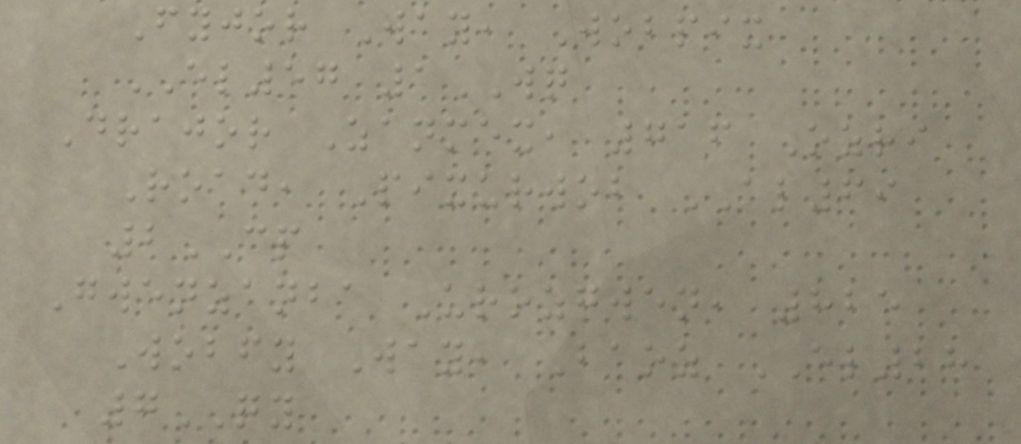Fyjor Way, Wobpix
EL57 1WQ
Drajor Zanmex, 716 Ozri
Road, Pixurwob AL69
2CP
Gwenzanba Urozgwen, 825
Wobfy Way, Baoz EL28
7QY
